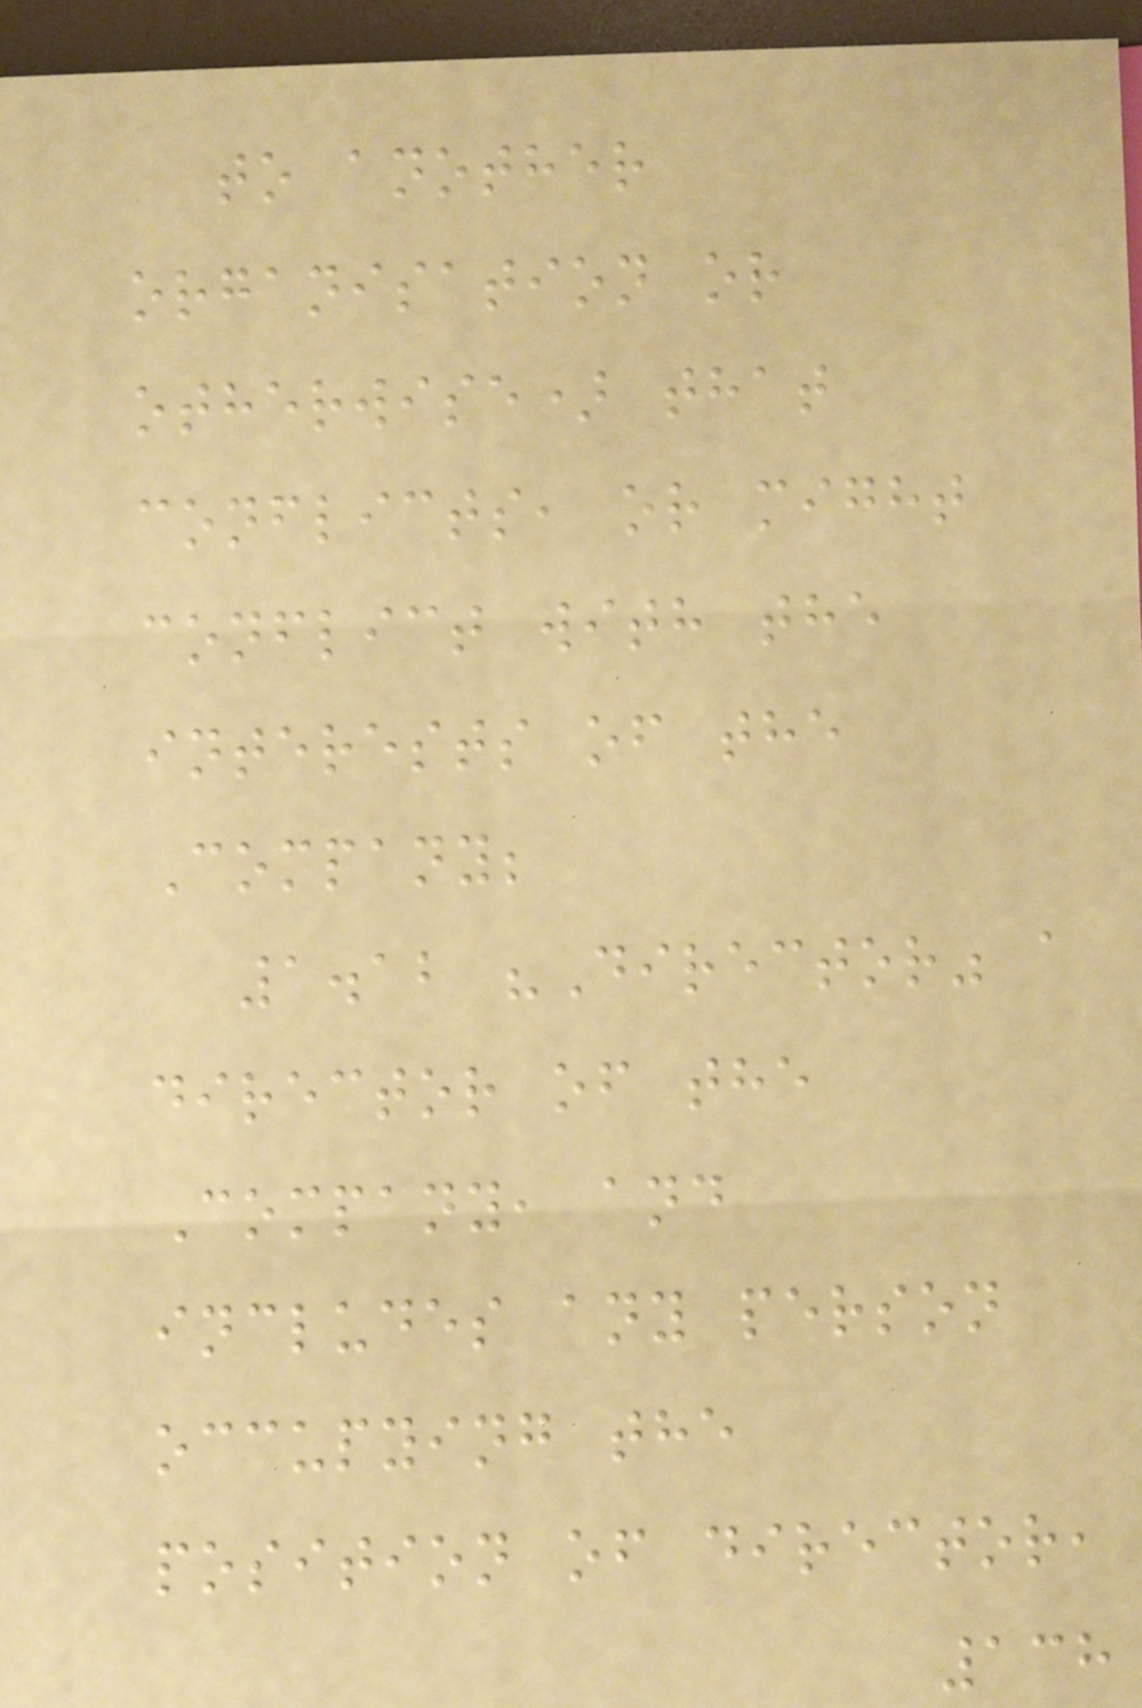to another
organisation or
otherwise) that
conflicts, or might
conflict with the
interests of the
Company;
1.12 "Director" a
director of the
Company, and
includes any person
occupying the
position of director,
138
